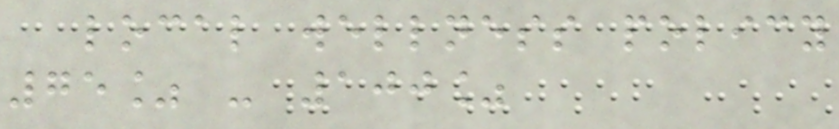local wellness policy
75% - 100%
